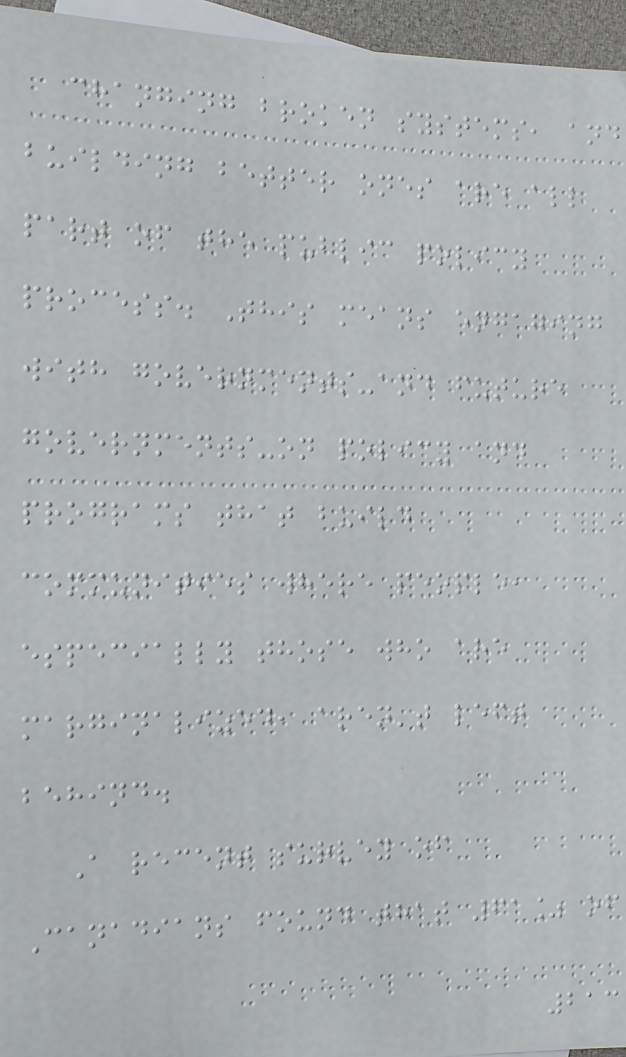changing broken systems, and
building better ones are all
part of the public policy
process. This means engaging
with governments-and future
governments-on policy and
programs that build
communities where people,
especially those who are
marginalized, aren't left
behind.
A recent survey of
Canadians found that 61% of
213
